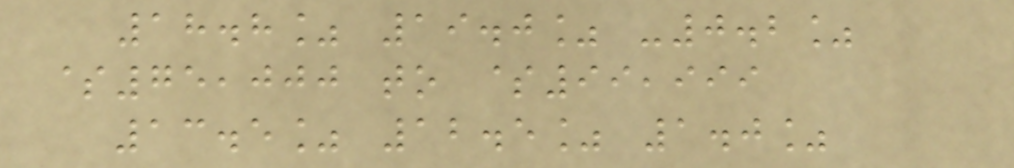18.8% 19.0% -0.2%
$75,000 to $99,999
13.5% 12.5% 1.0%
